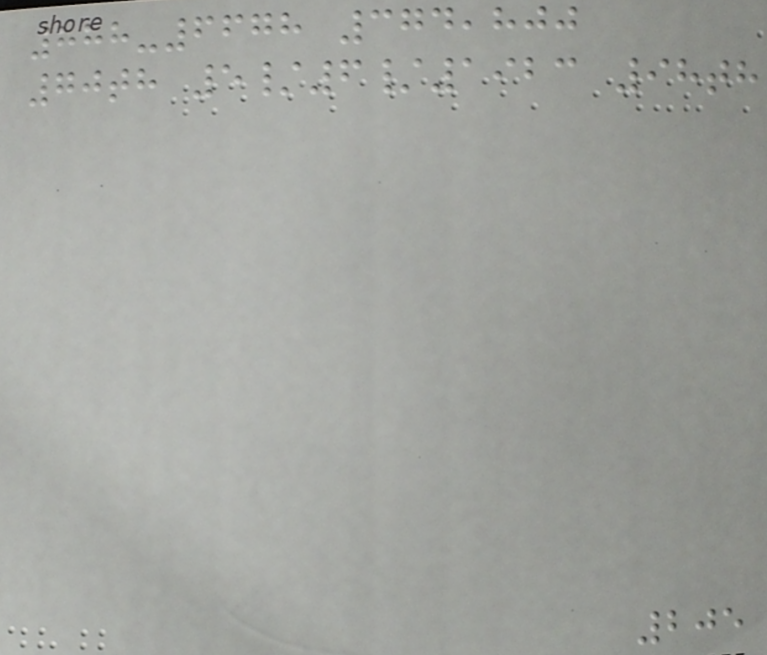888-6678 374,800
70th 5/6/1923 98th
205
